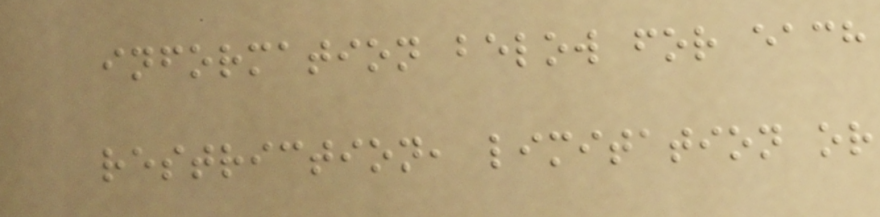information below for each
restriction, limitation or
